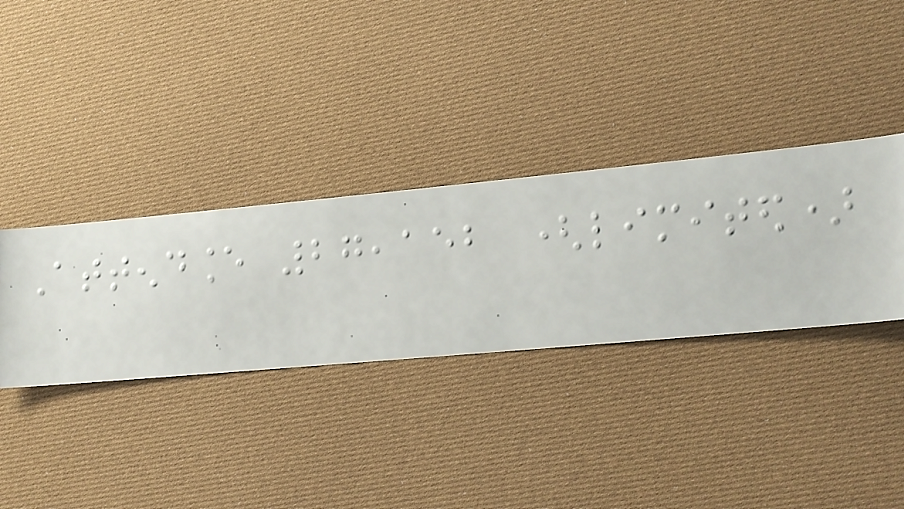Attendance 27,152 (limited)
